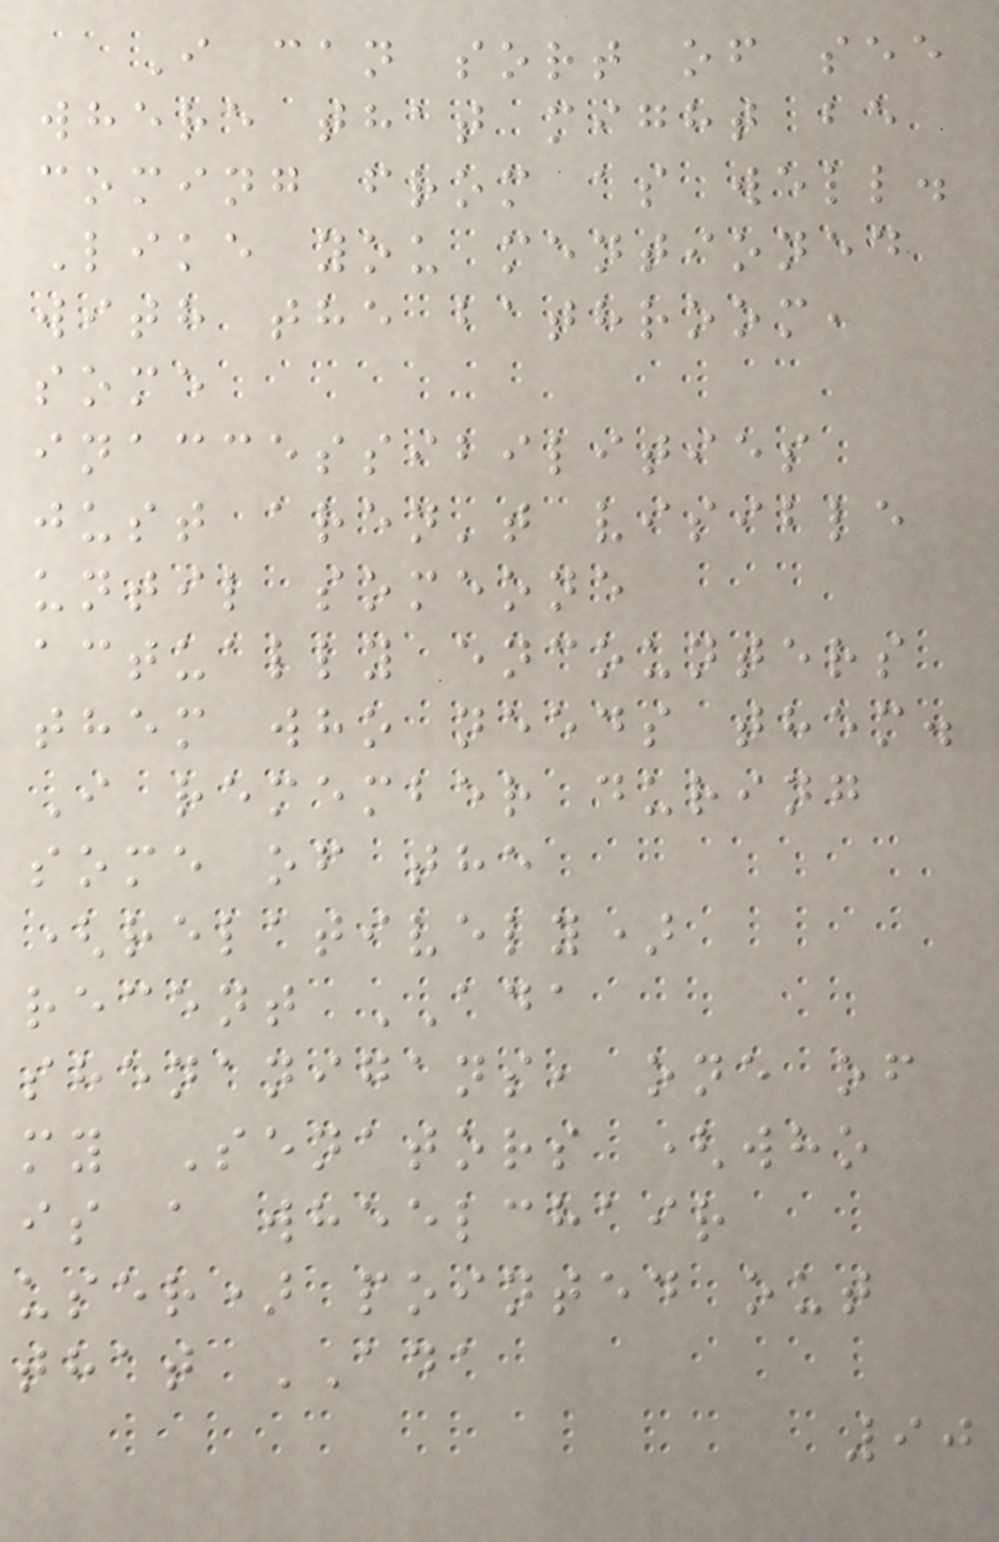I can sort of see
where that might be
coming from as well.
Like you mentioned
with the bathroom,
some
inaccessibilities
just aren't visible
until someone
actually encounters
them who needs them.
I remember during
some of the
(relatively)
recent ADA
shenanigans, one of
my Senators (who
is a wheelchair
user) pointed out
that ADA
90
